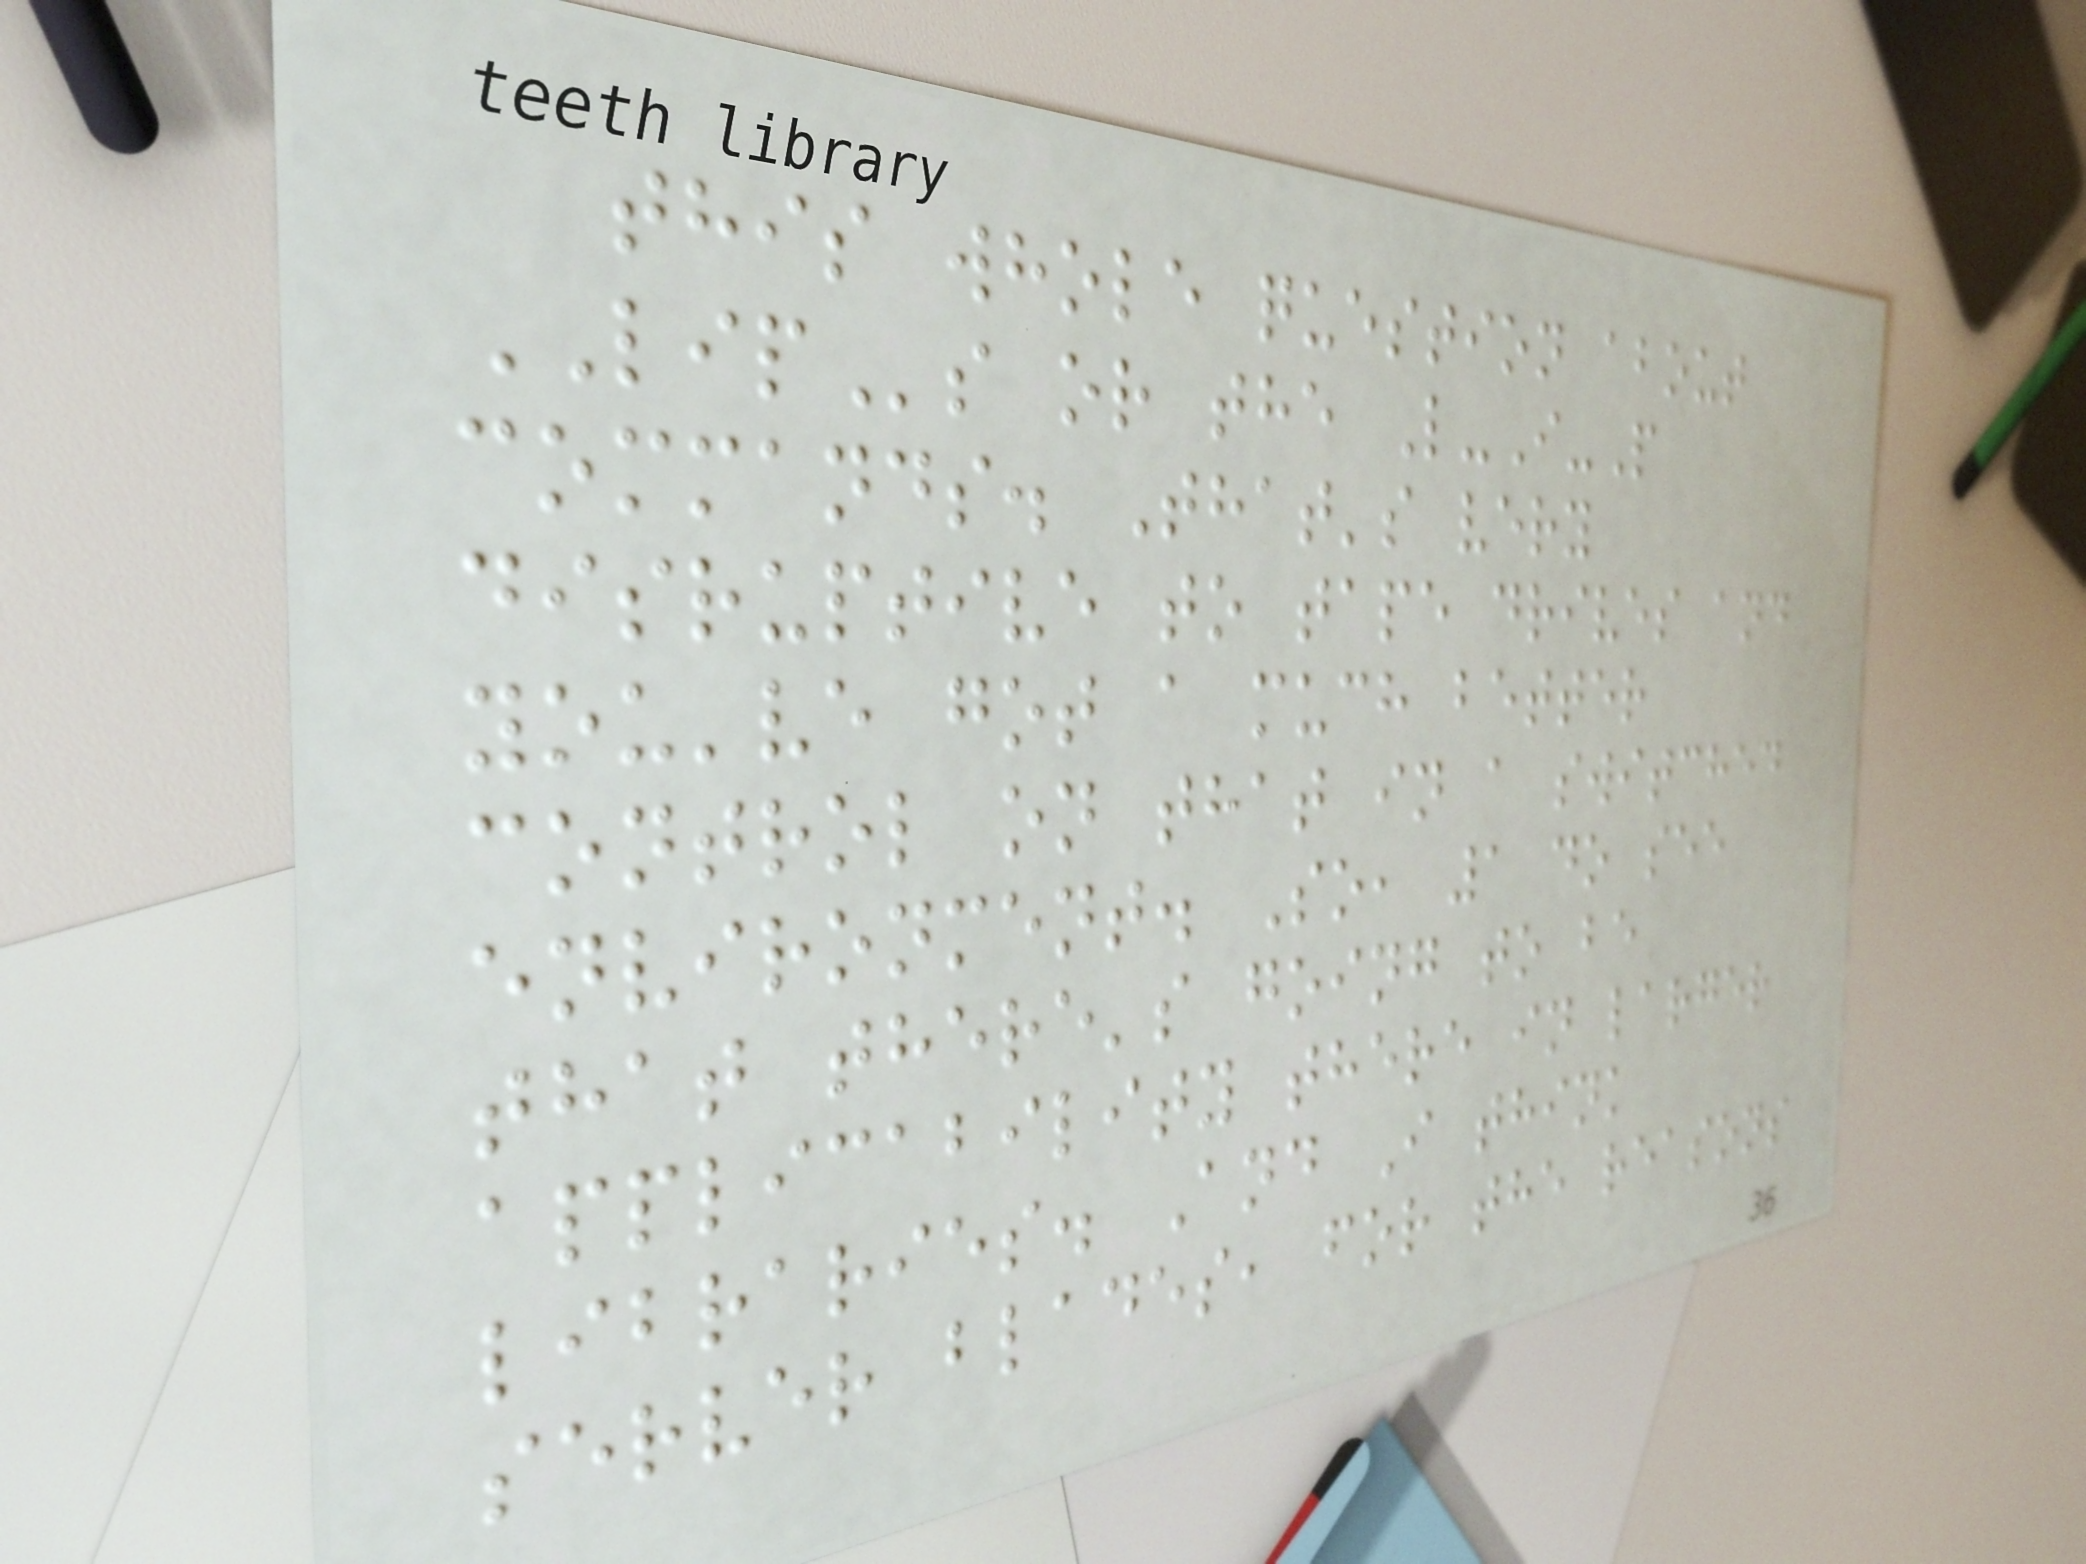this whole question about
LIPs or the L-I-P
commands. That's very
disruptive to tape drives and
you've got a much better
control on that in a switched
environment. So, 1 do see
that there's going to be
applicability there in larger
libraries. And I think
server blades, for the reasons
